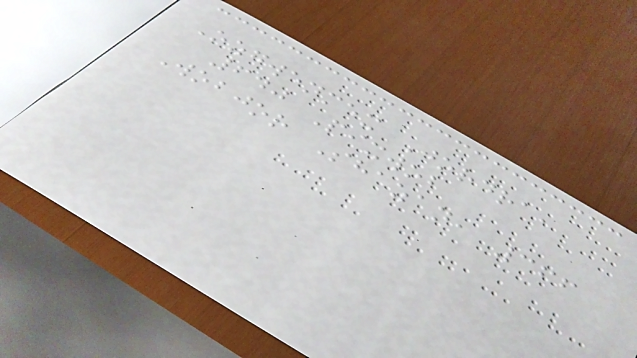Ozgwenmex Jordra,
640 Pixwob
Wobjor Shazan, 366
